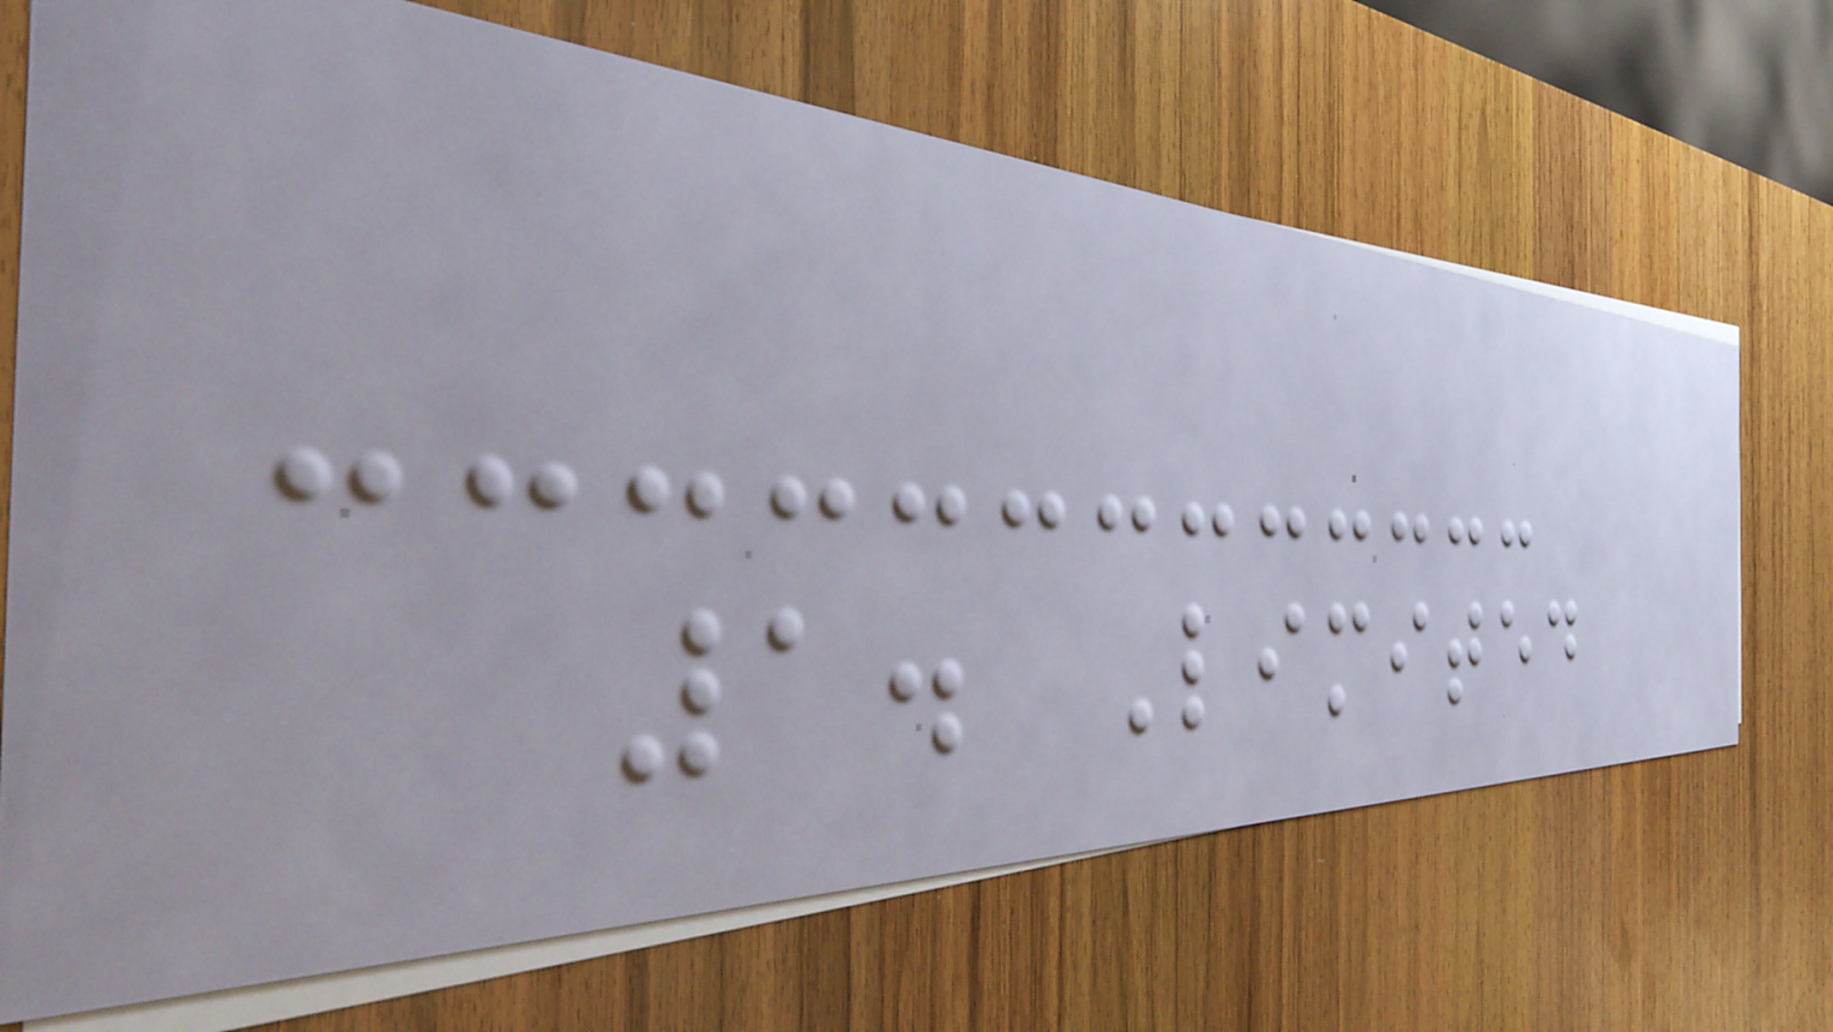1. Limited
